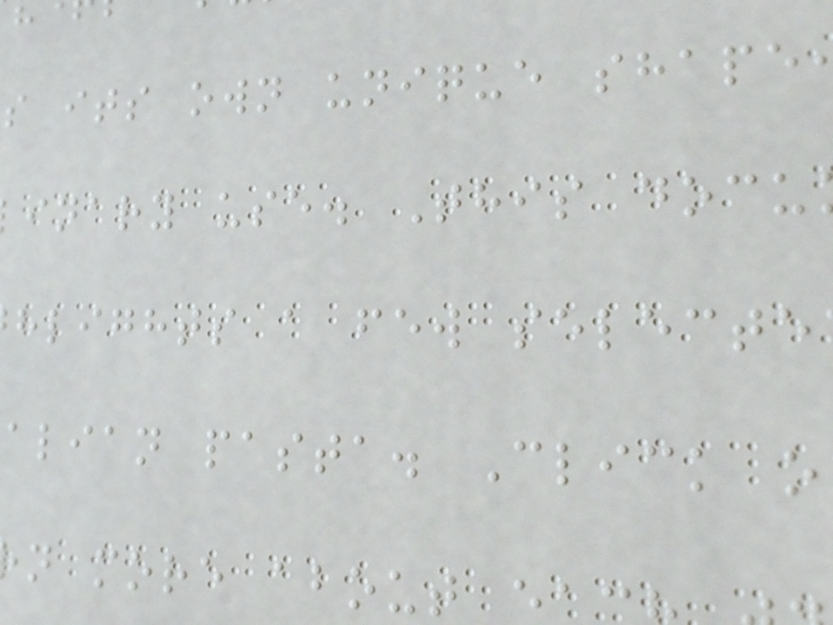s its own unique shape
inary use. This docu
hlights a few selecte
alian pasta. Click o
n more about
